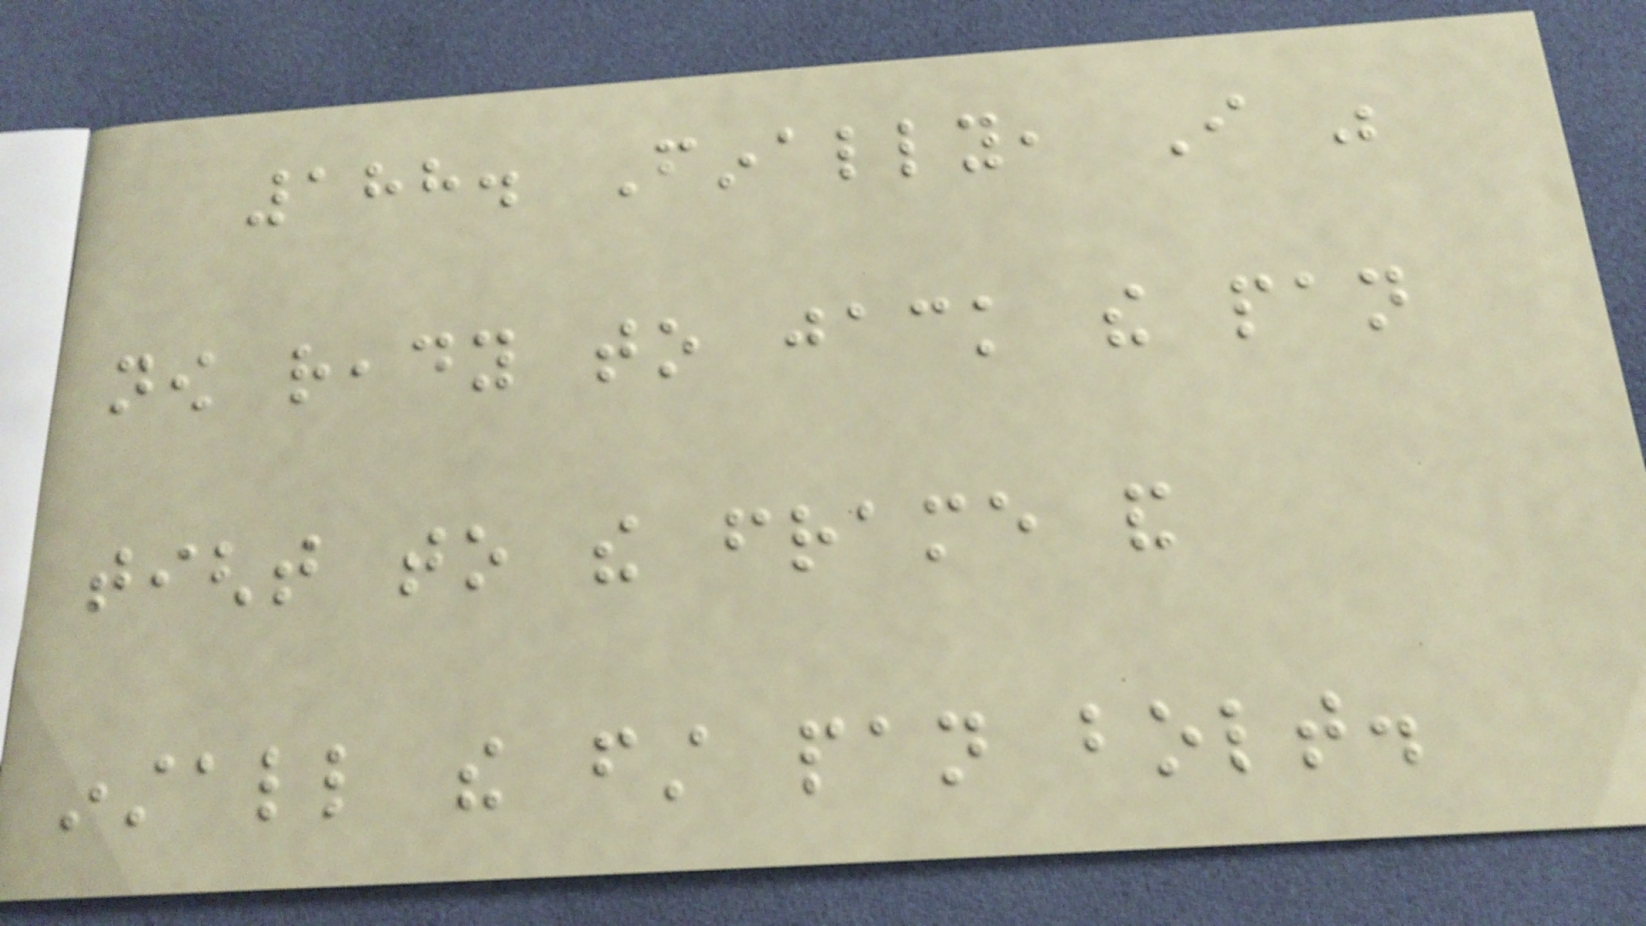188. Finally, I was
now ready to jack the pan
tight to the frame and
install the first pan bolt.
